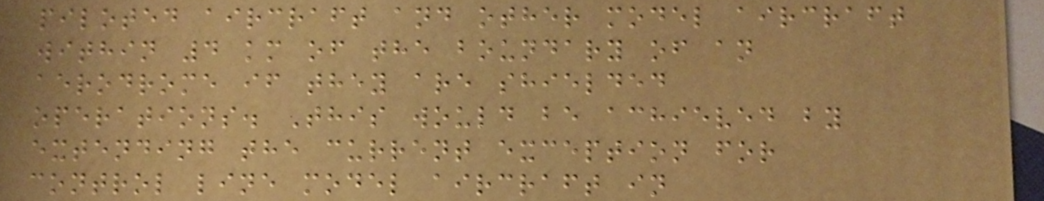piloted aircraft and other model aircraft
within 4 km of the boundary of an
aerodrome if they are shielded
operations. This would be achieved by
extending the current exception for
control line model aircraft in
